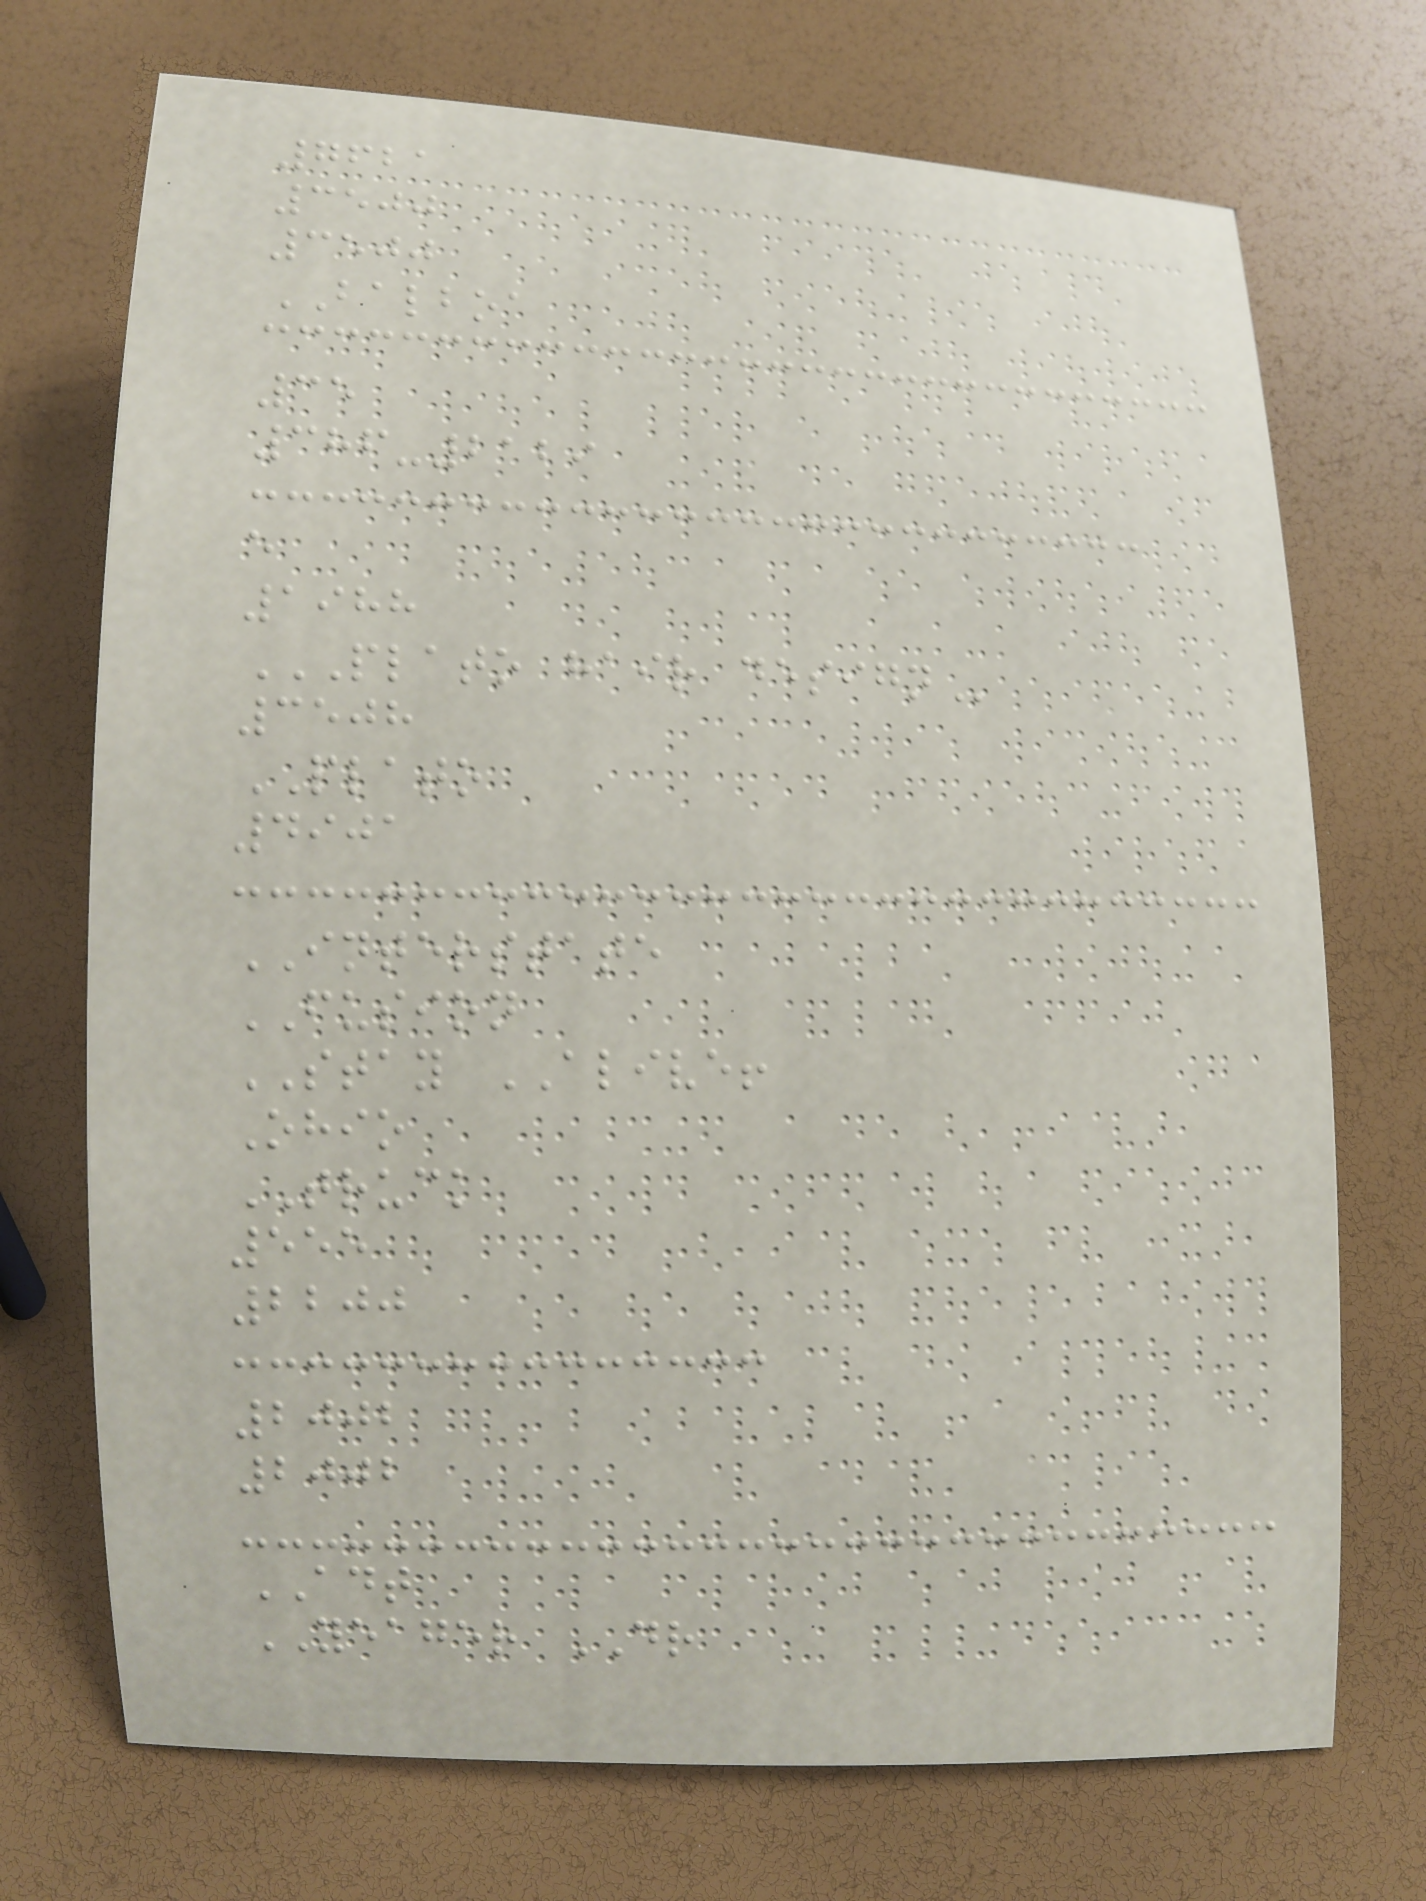7621
3500
3500
BALBOA
35
386-2129
e
1988
PLATO HAIR DESIGN
3508
PLATO
4901
INTERSTATE
FUSION
STAY ALIVE!
Ohio
TRUCK
555
2200
2002
2002
ADT
YEAGER DR
